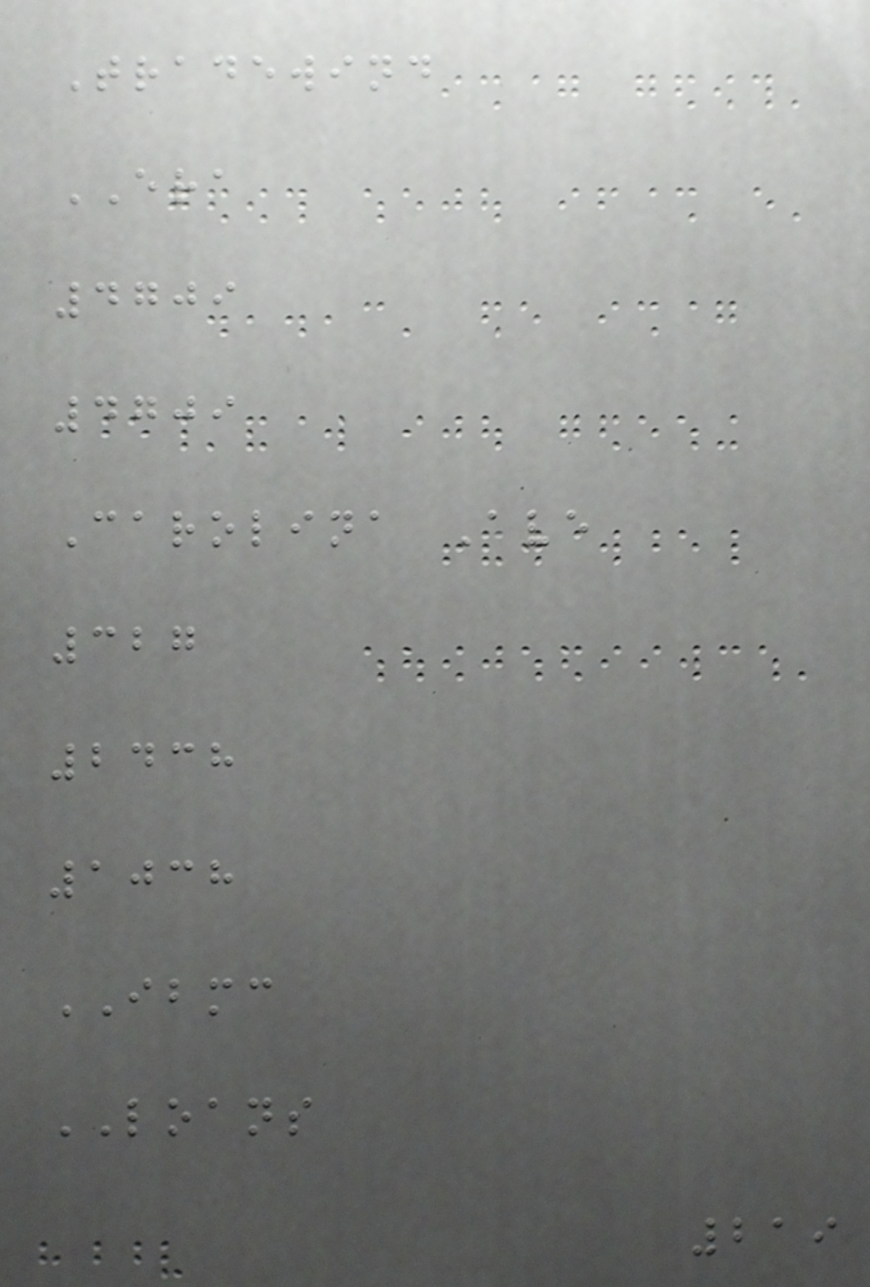Tradewind
ERA
4709
4709
Carolina Ave
327
2438
1038
IBMC
LOANS
219
